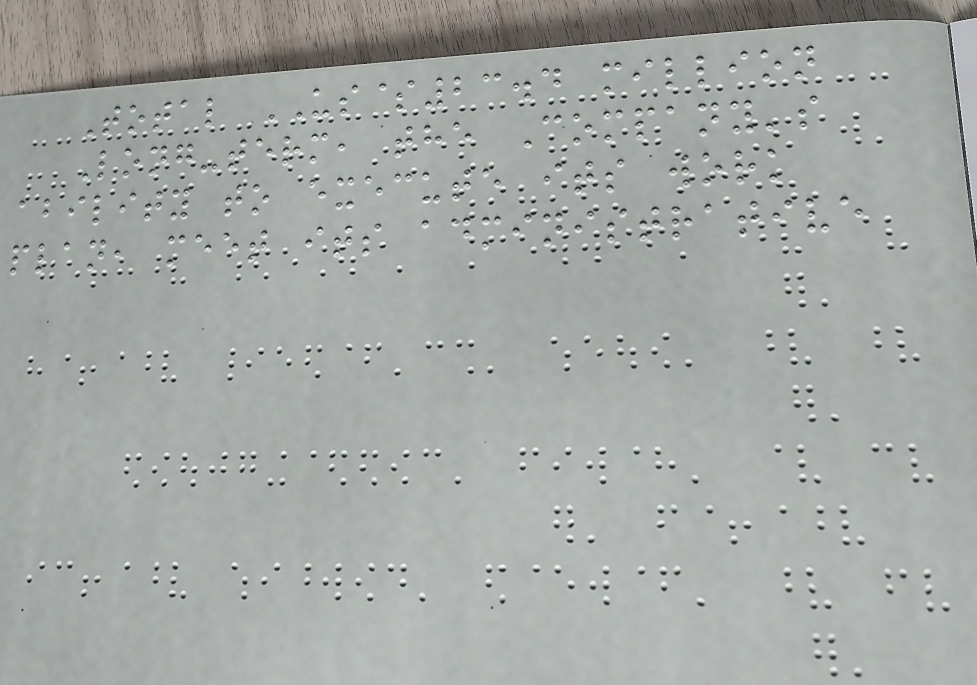Total US$23.4 million
Long-term, the Company's
ability to execute its work
plan, meet its administrative
